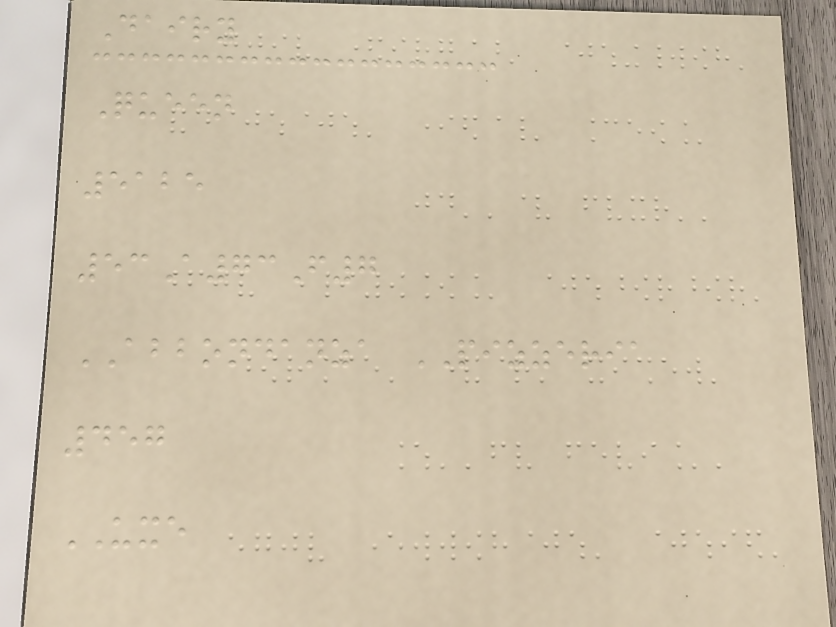Dairy
Queen
5125
53A73F7
ABBONDANZA PIZZERIA
457
UXE
